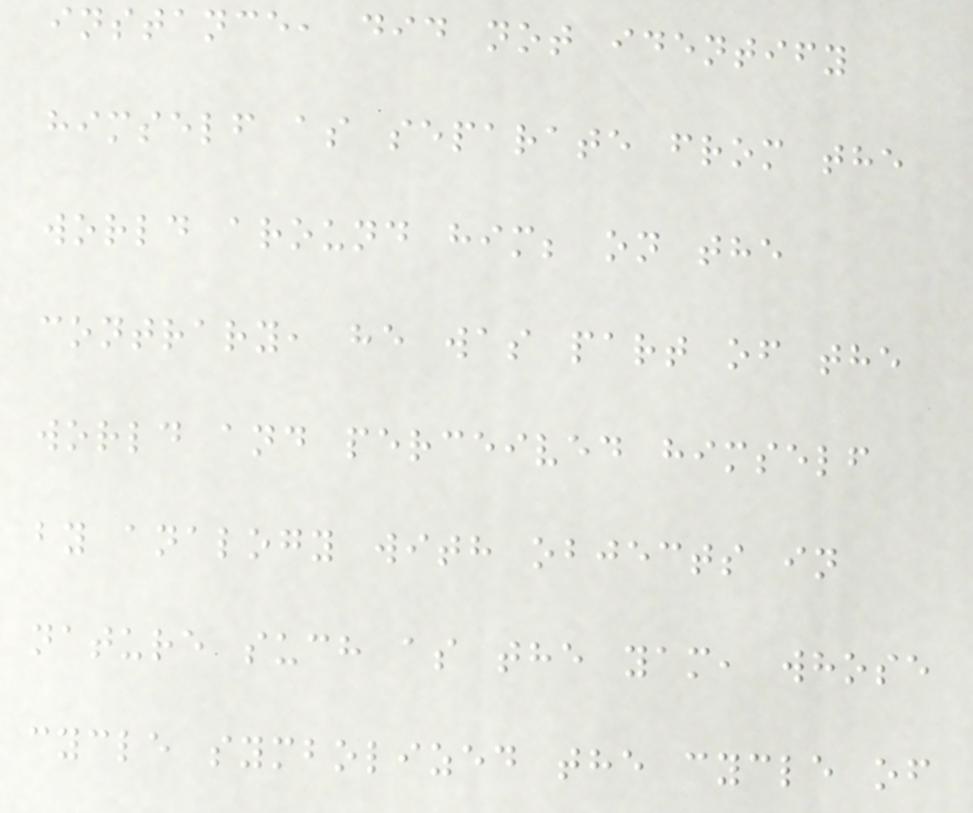instance, did not identify
himself as separate from the
world around him; on the
contrary, he was part of the
world and perceived himself
by analogy with objects in
nature such as the yam, whose
cycle symbolized the cycle of
